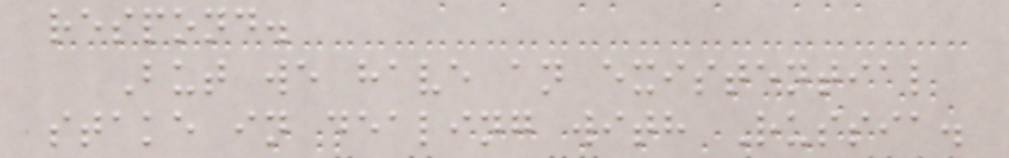respond.
But we have an existential
stake in dealing with Russia.
